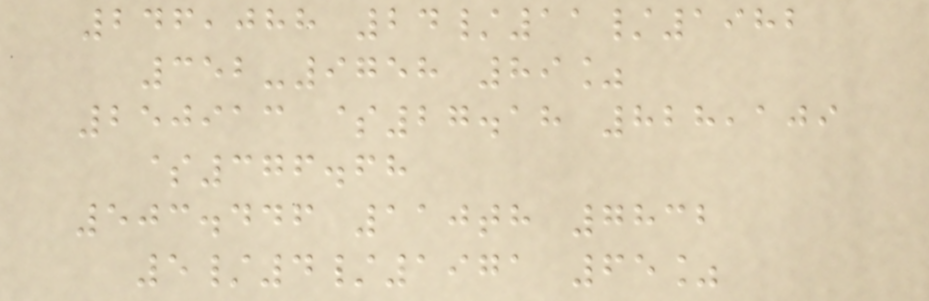246,088 24/11/1982
352-9758 89%
250913 $27.18 828,109
$376.68
503.446 110th 7832
5/4/1971 65%
